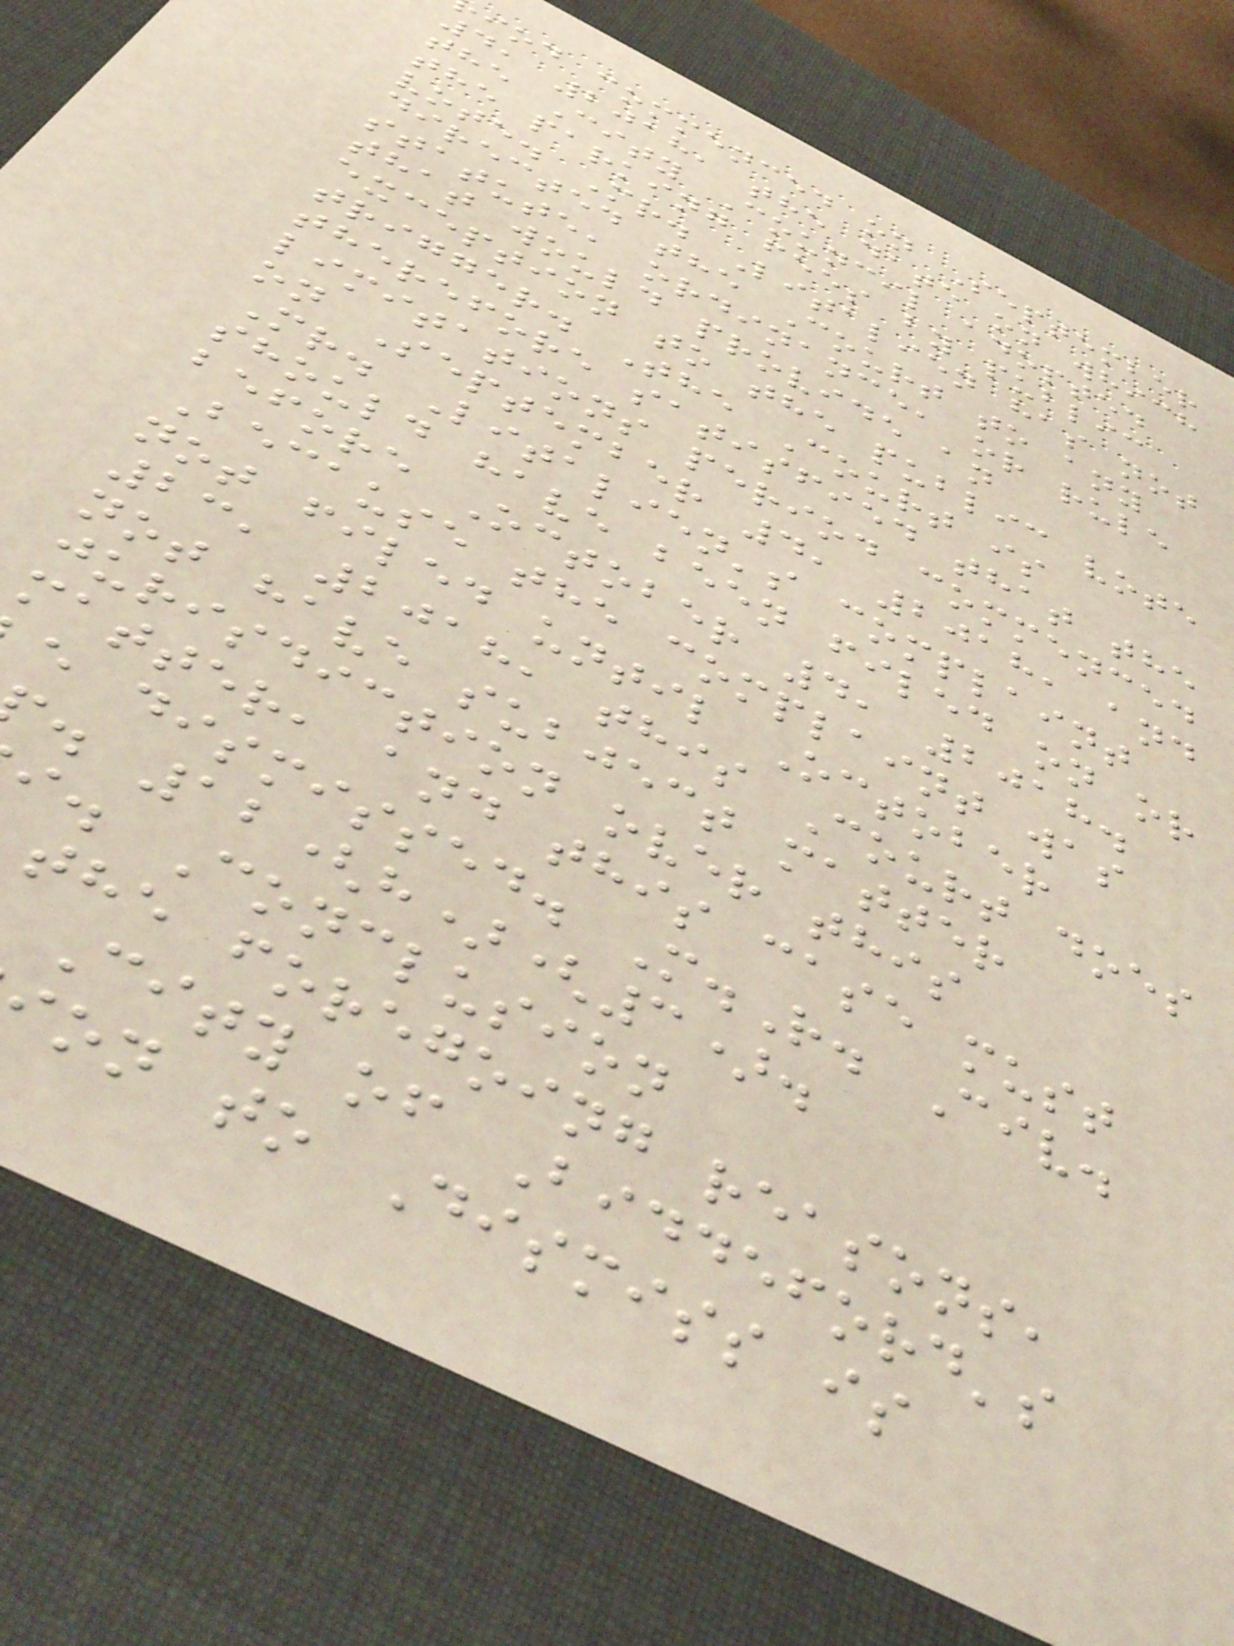iod commenced on September
4, 2018, the date on which
the City Council adopted
the parking fees by public
vote. Mr. Litalien has not
directed the Court to any
statute, ordinance, or rule
that would provide an
exception to the public vote
trigger. The Court is
therefore satisfied that the
limitations period commenced
on September 4, 2018, and
Mr. Litalien's complaint
should have been filed on or
before October 4, 2018.
Because the complaint was
not filed until October
23, 2018, this Court does
not have subject matter
jurisdiction over this
matter, and this case must
e dismissed. M.R. Civ.
. 12(h)(3).
i. Conclusion
the foregoing reasons,
City of Biddeford's
on to Dismiss is
